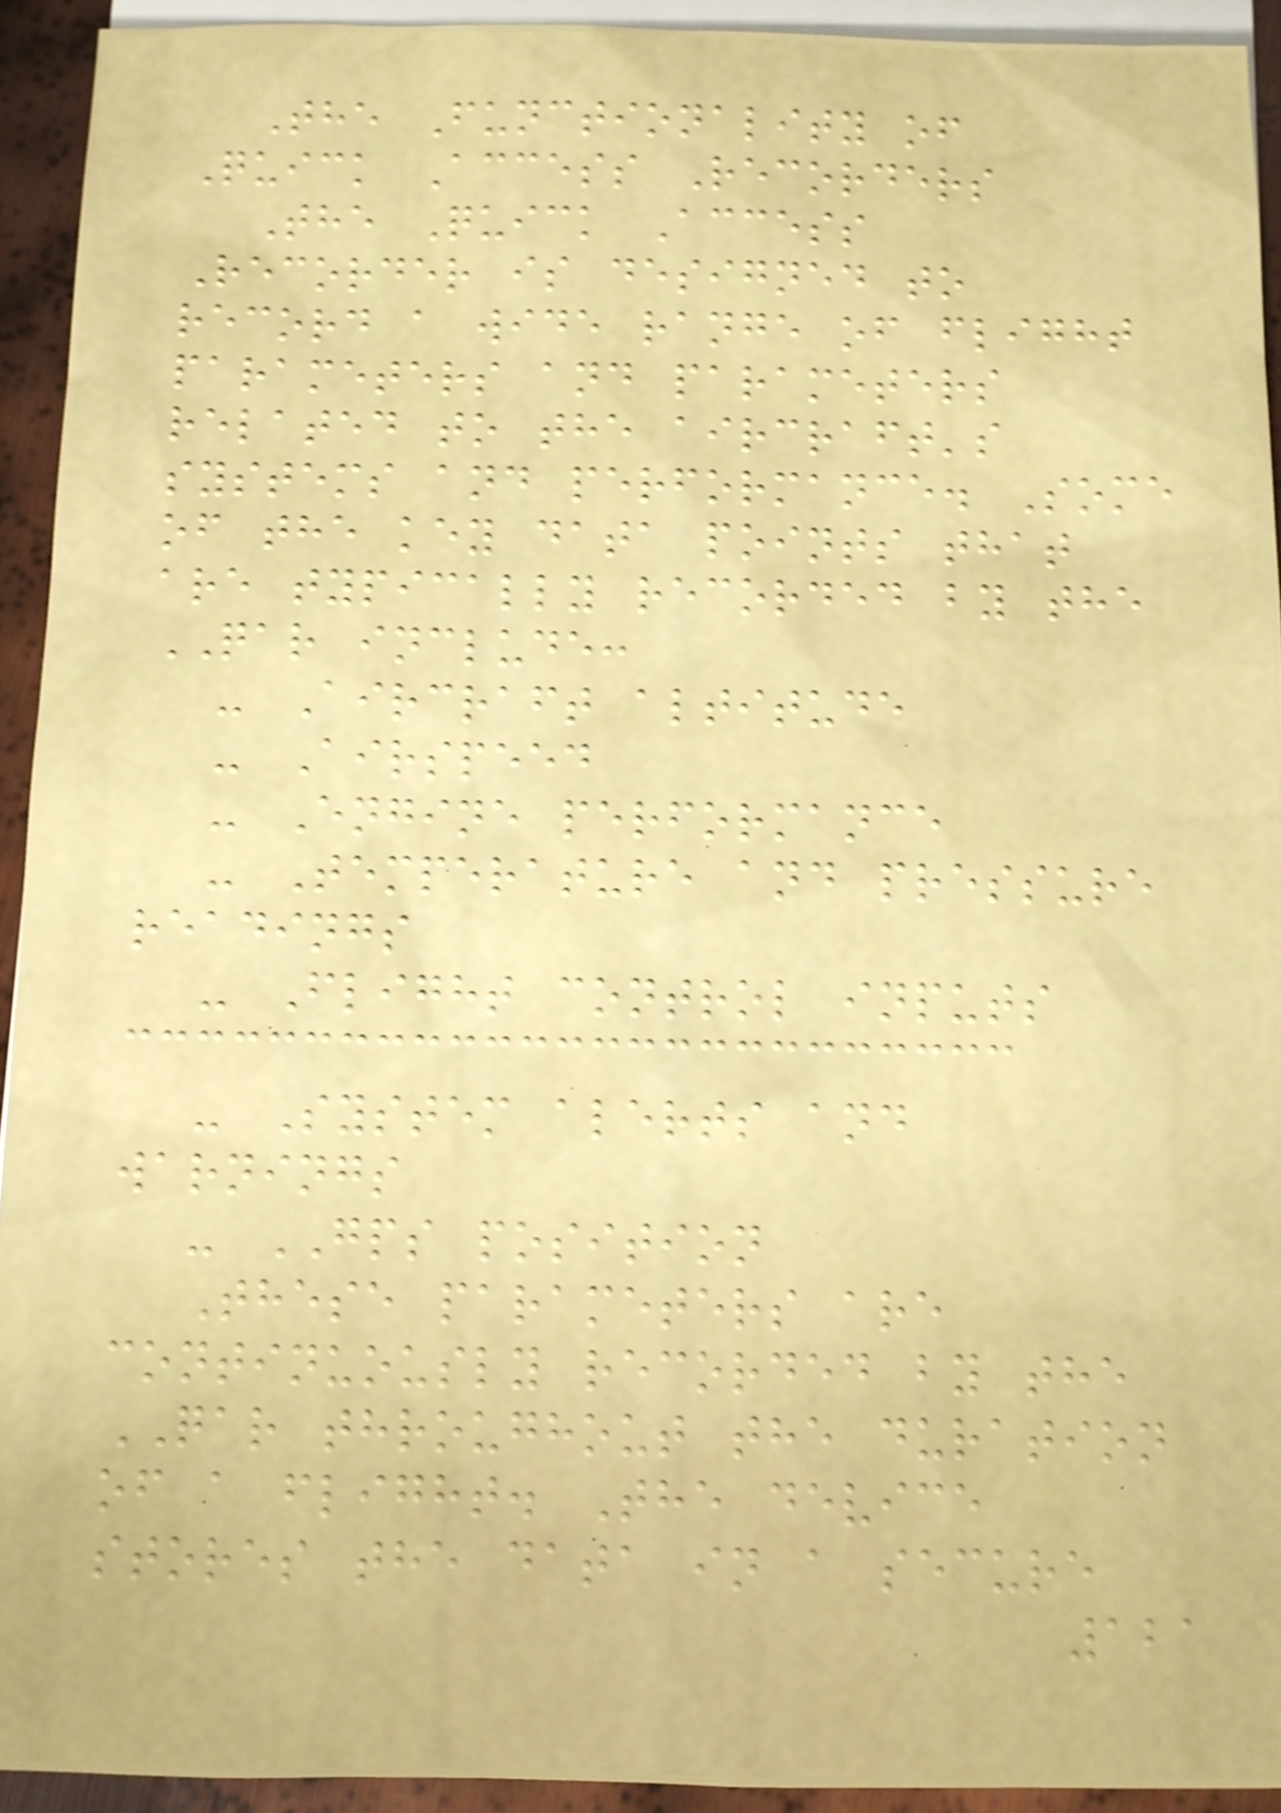The Functionality of
Quick Access Recorders
The Quick Access
Recorder is designed to
record a wide range of flight
parameters and parameters
related to the aircraft's
systems and performance. Some
of the key data points that
are typically recorded by the
QAR include:
- Aircraft altitude
- Airspeed
- Engine performance
- Temperature and pressure
readings
- Flight control inputs
- System alerts and
warnings
- GPS position
These parameters are
continuously recorded by the
QAR throughout the duration
of a flight. The device
stores the data in a secure
121
